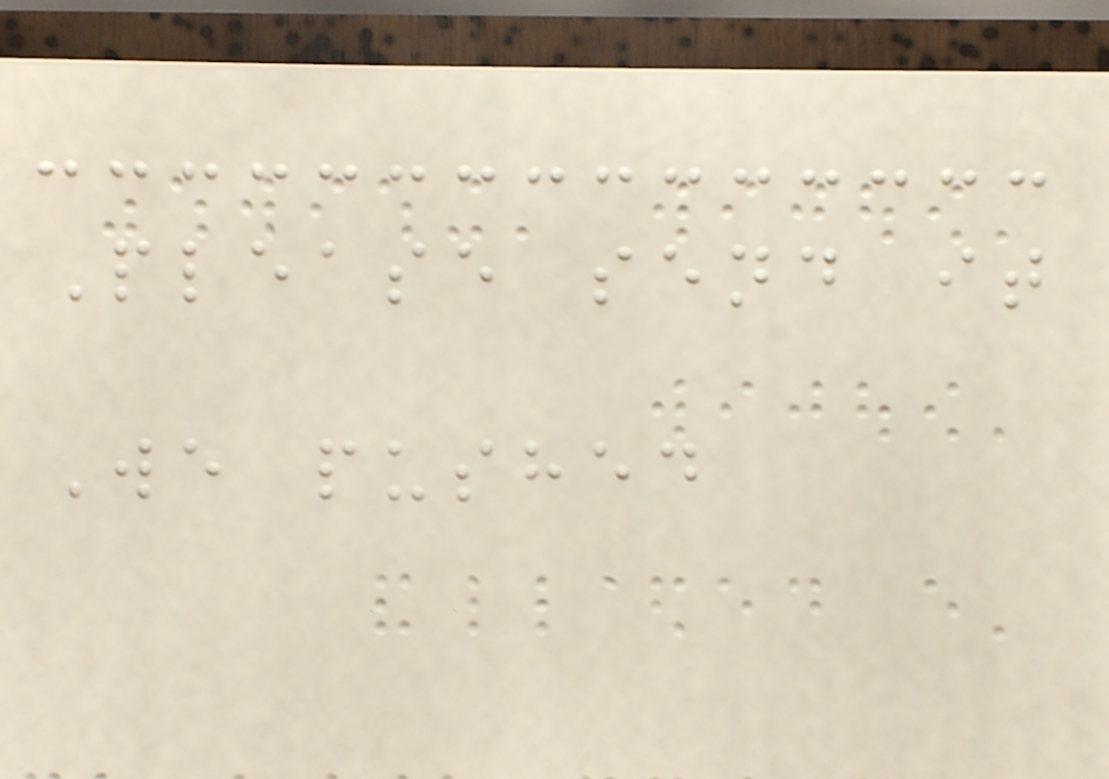Please send it
We pushed
